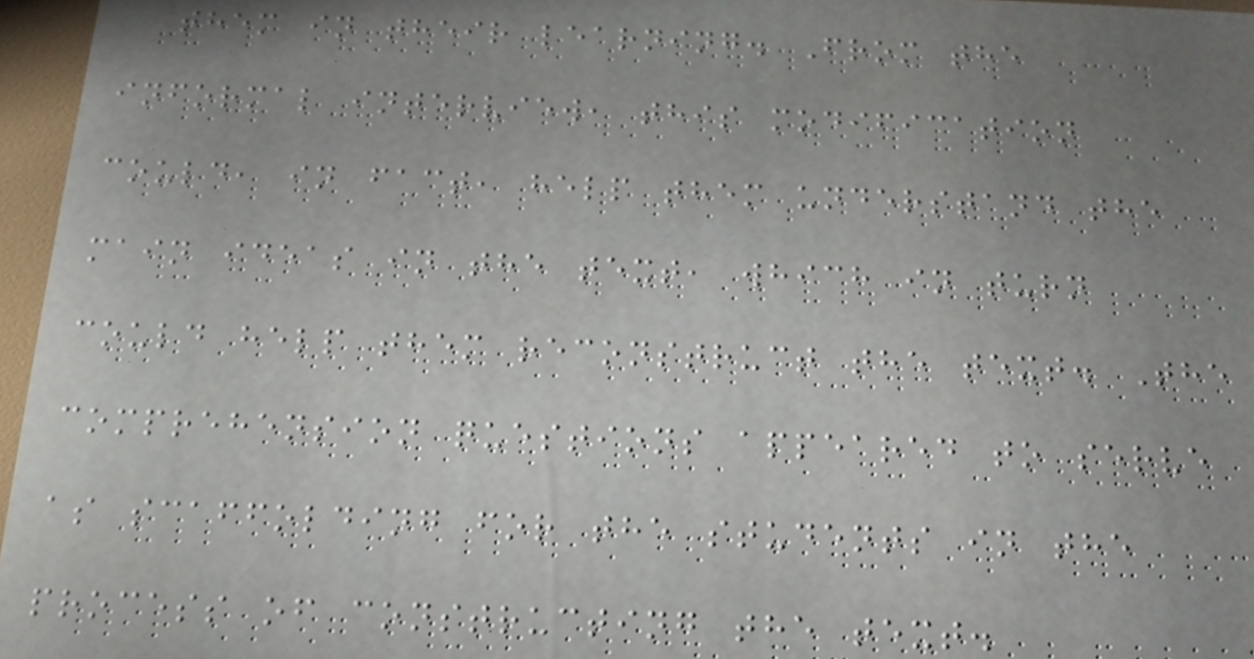them in their learning. From the
informal interview, this modification
could, in fact, help them understand the
main ideas in the text, which in turn
could help them reconstruct the text. The
comprehension questions appeared to serve
as scaffolding for the students in the
process of constructing the text.
